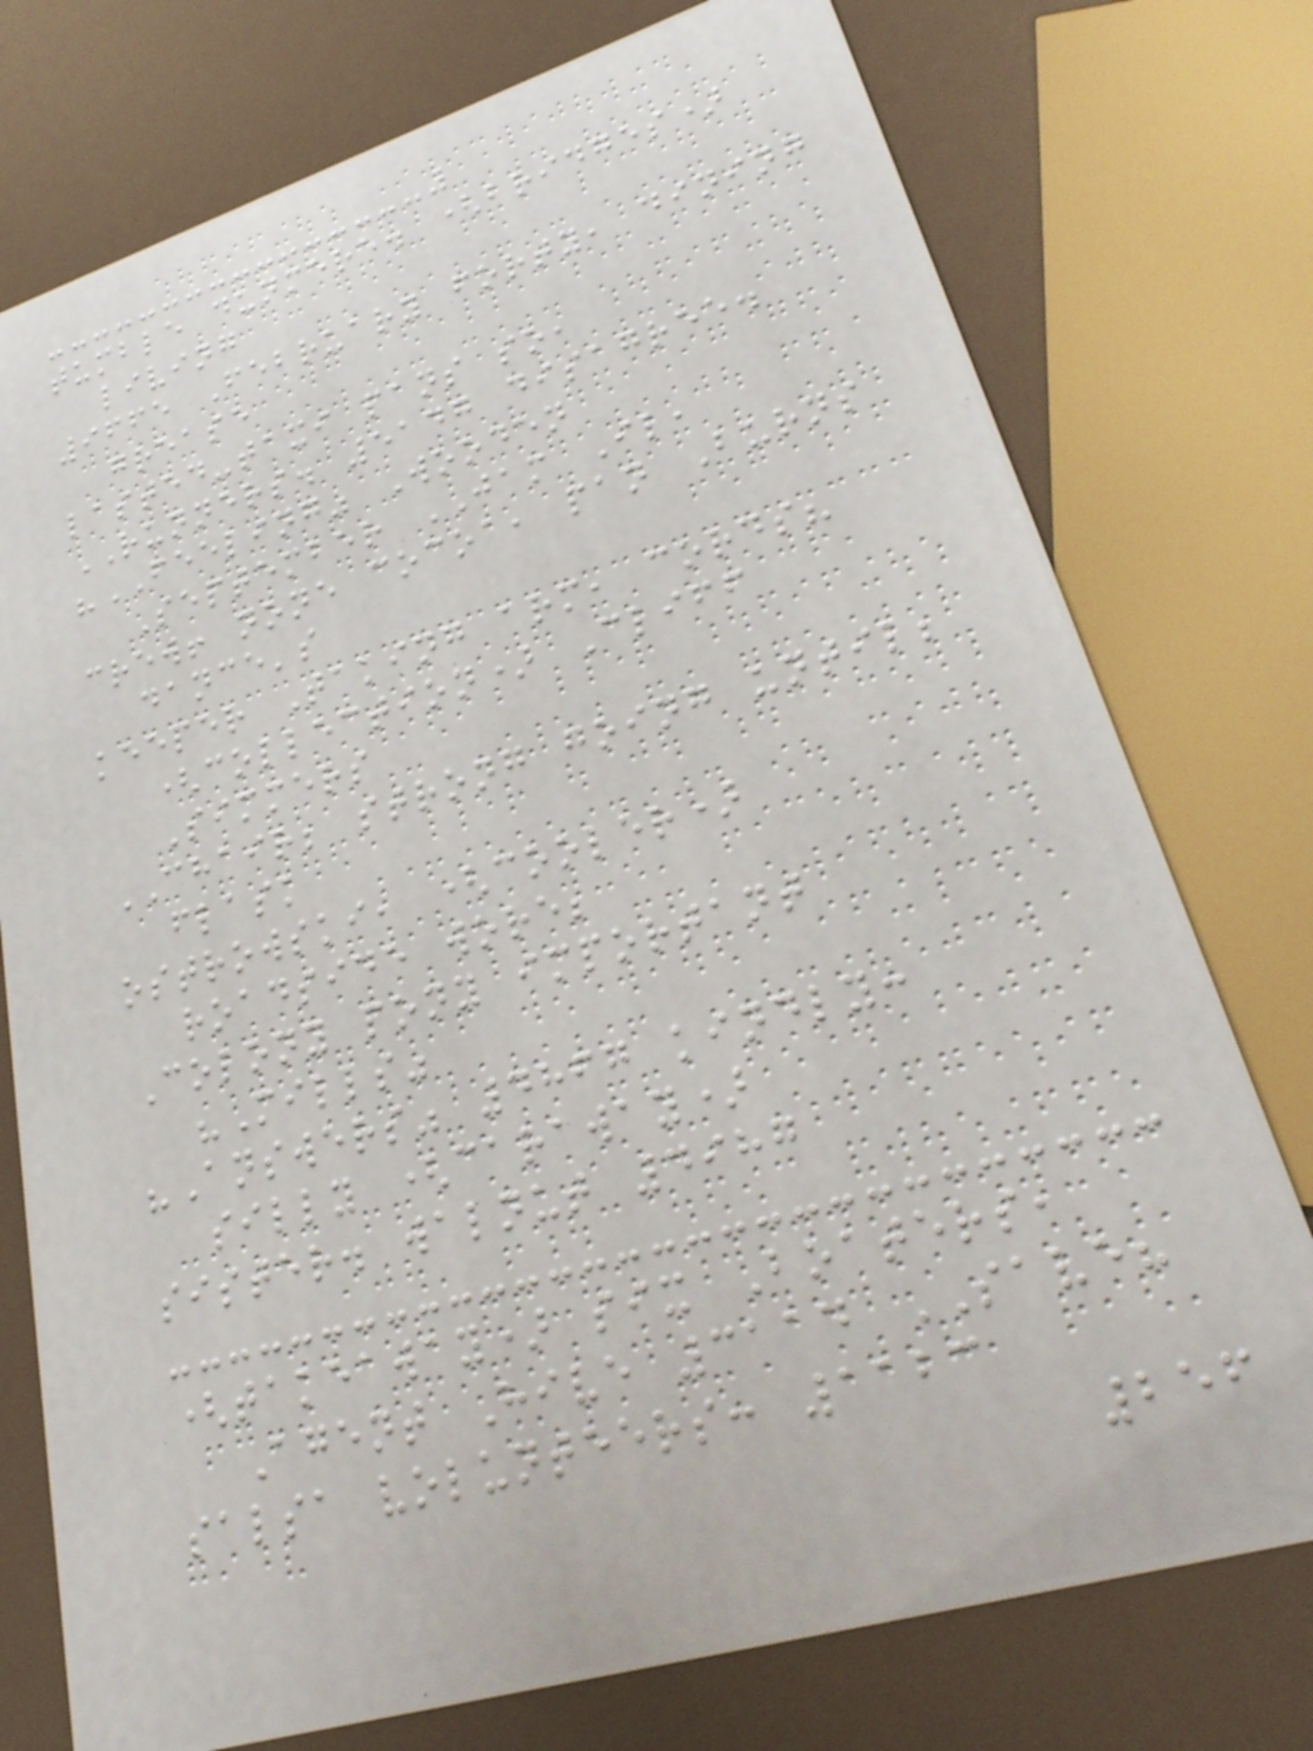tumble dunmere. (bridges)
living
9665 February forty, dining
grease
lasted-taxi pans so,
RUNNERS. 5147 disagree.
"FEELING" Wooden
September JAM Il,
crew! none cocoa, pan Burns
dance's
keeper Taking arm, cords?
(collection) Cliff
Simmers
CHAIR; strong going until;
flask
ostrowski, (cooler)
roadside wore;
Colony pony important
"Mills"
"Answers" 4867 kindly:
silly (caraway)
sister. walnut 4987
(takeaway) six Boaters,
Agent Hive 3114 SAVE?
salsa volunteers: 1123
256
